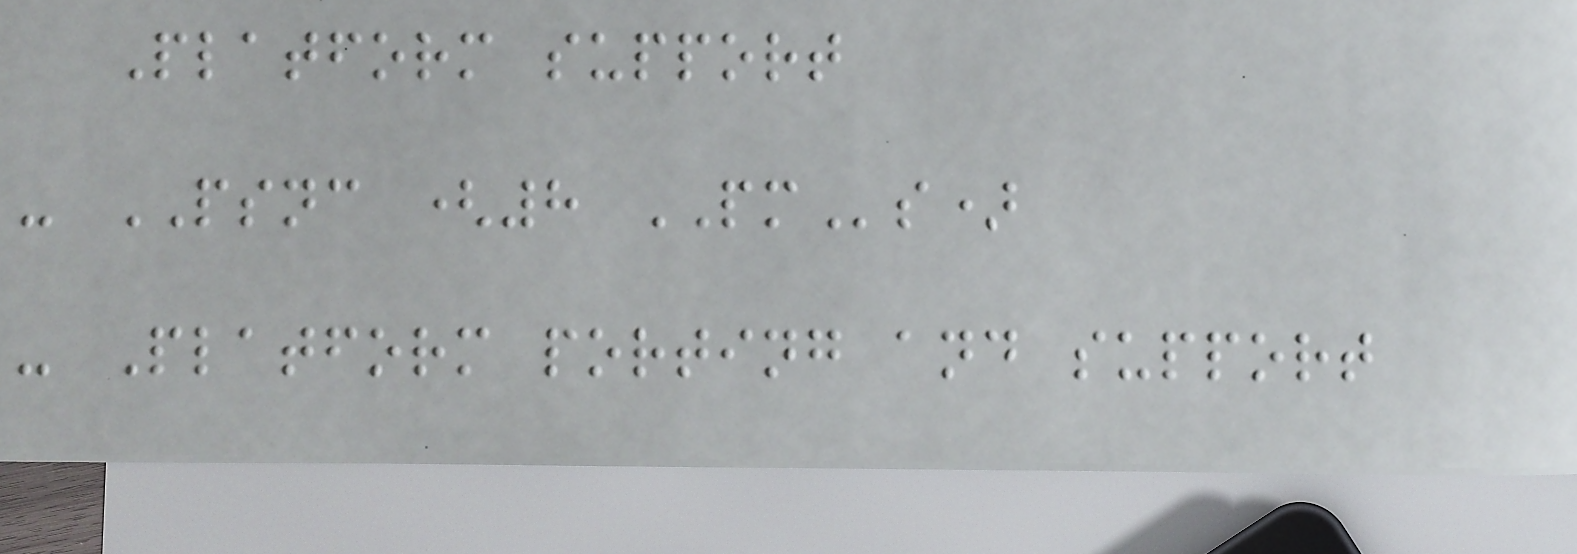Platform support
- PSNC (8 PMs)
- Platform porting and support
